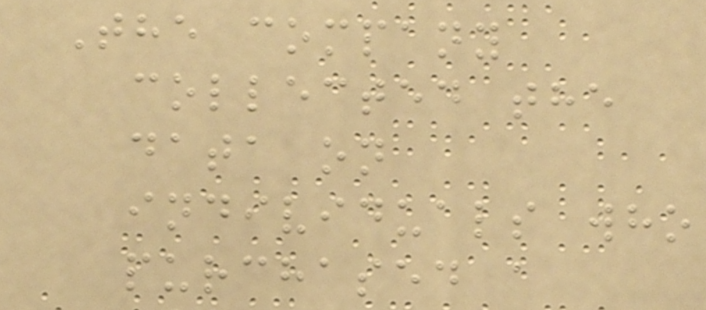The company
collected the
data on
individuals who
purchased a
